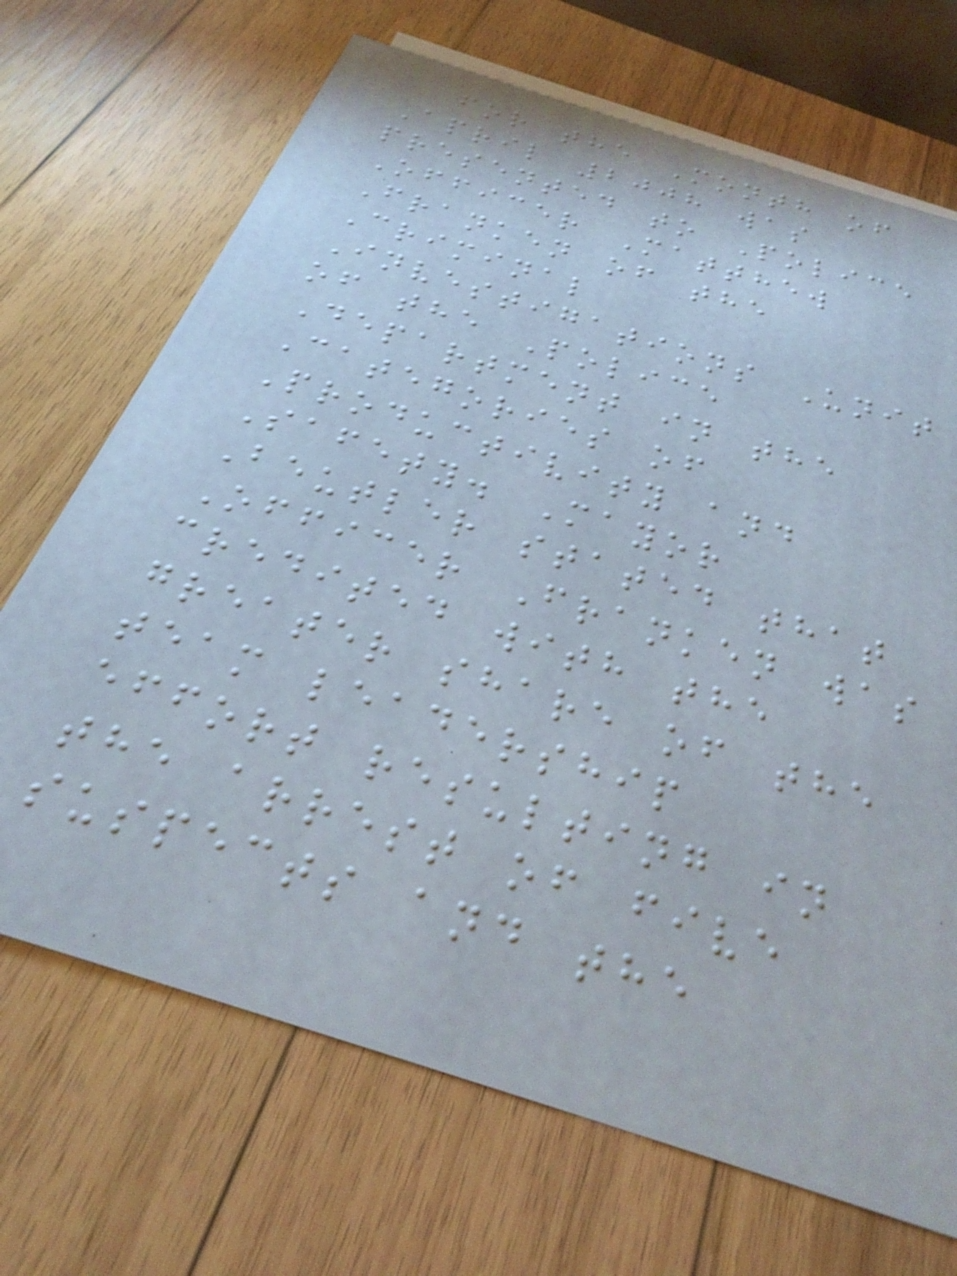for the Month of
April 2008 was
presented to Police
Officer Matthew
Franken of the
Criminal
Investigations Unit
of the Police
Department in the
Categories of
Productivity and
Safety. Mayor
Beutler stated that
Officer Franken was
credited with the
greater share of the
team leadership
effort resulting in
the arrest of five
suspects and the
